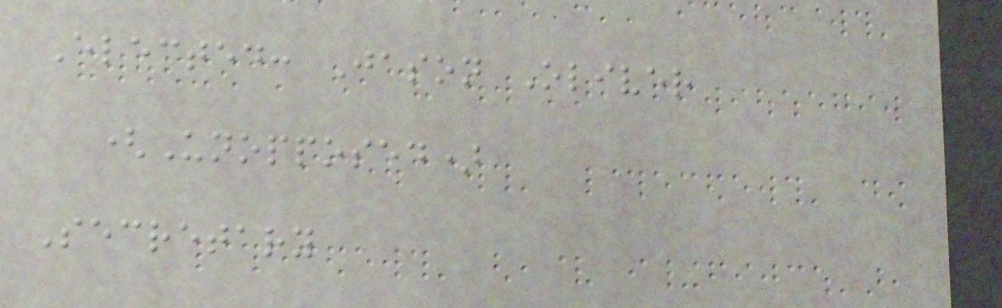Elected: Jason Oliver
(Unopposed)
Secretary
